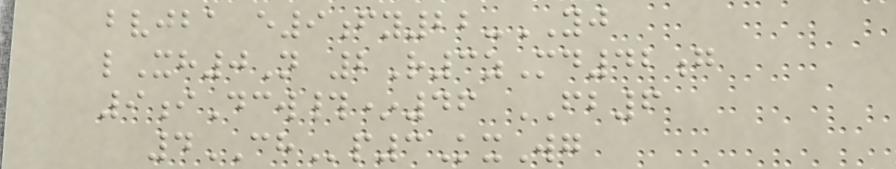bvjba e9fy22-YJ
lXh0N 2R3zMd42g
9iDcw#*46 FB6
4CHp3KxWg
